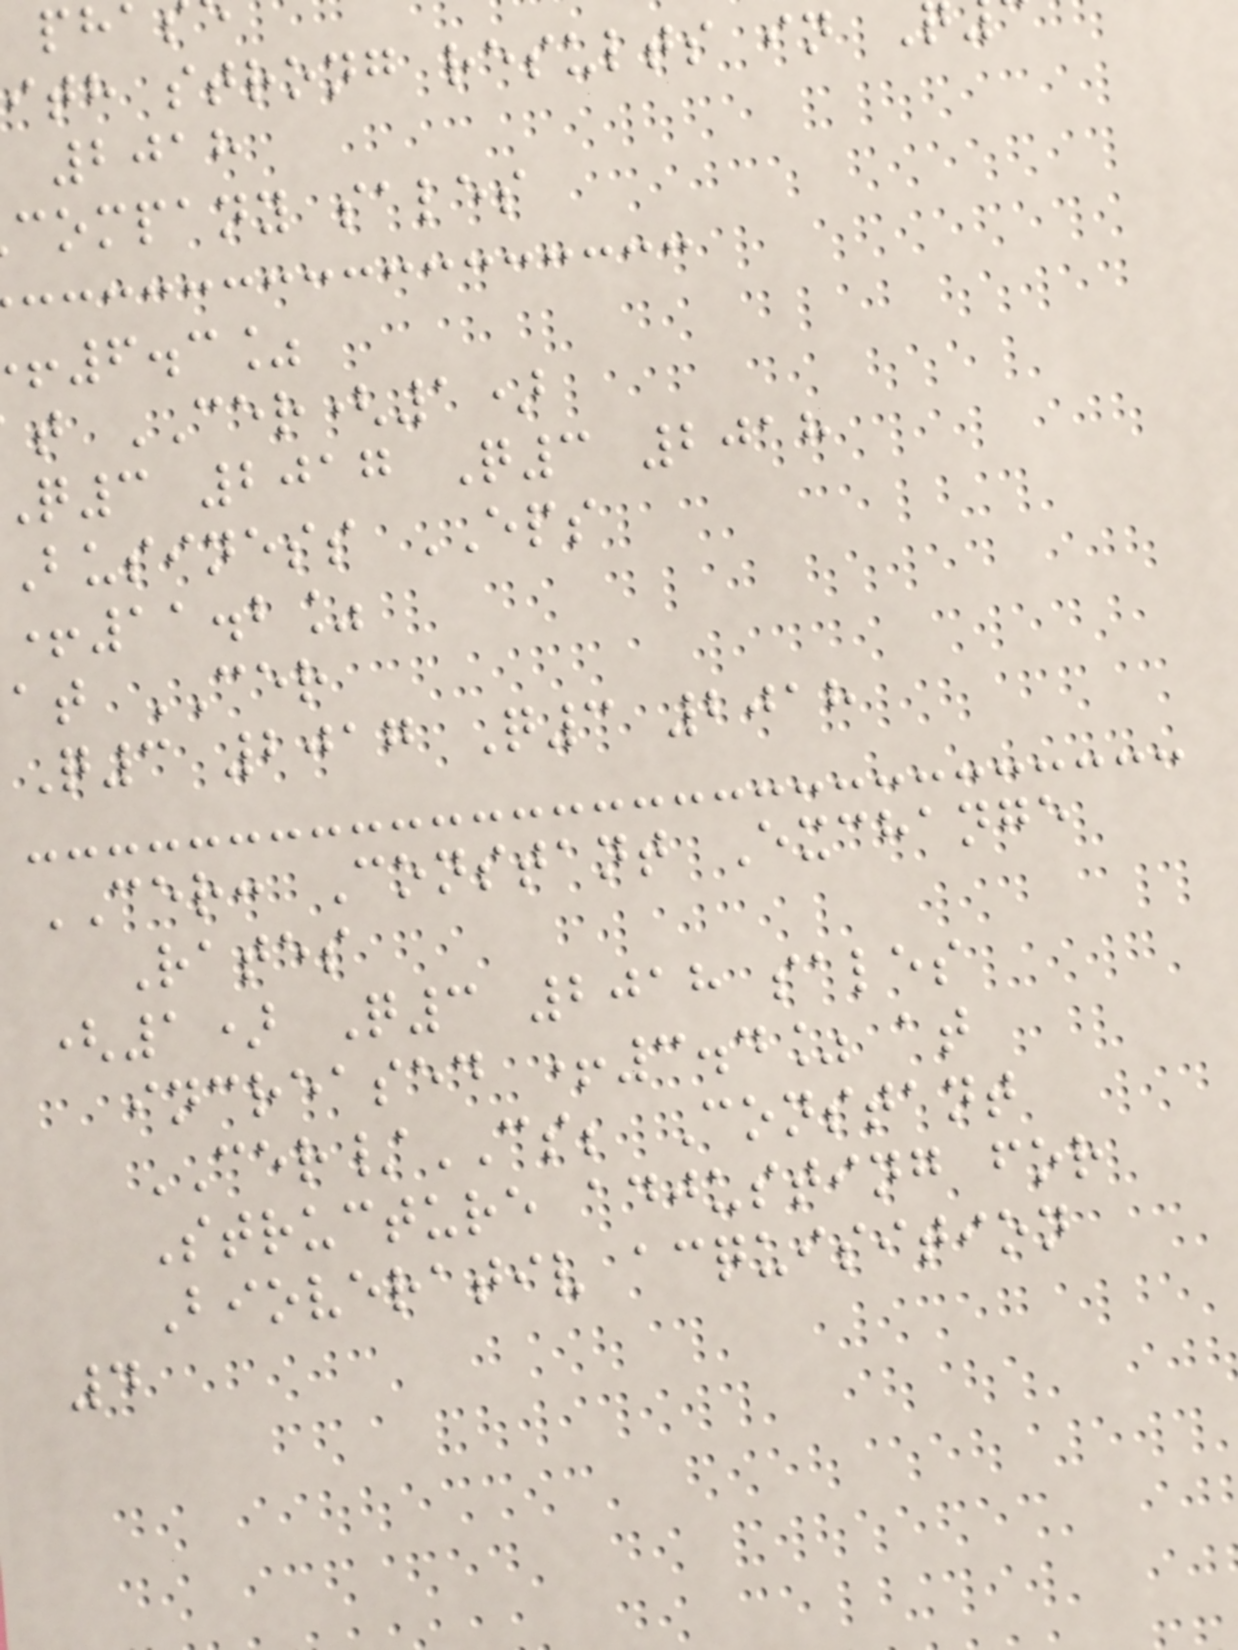ith strong results in
2018
company sales
6.3%
t CER(1)
q3 2017 Q3 2018
Business EPS
+11.2%
at CER
Q3 2017 Q3 2018
CER: Constant Exchange
Rates
(1) Q3 2018 sales
increased +3.4% at
CER/CS; Constant
Structure adjusting for
Bioverativ acquisition
4
